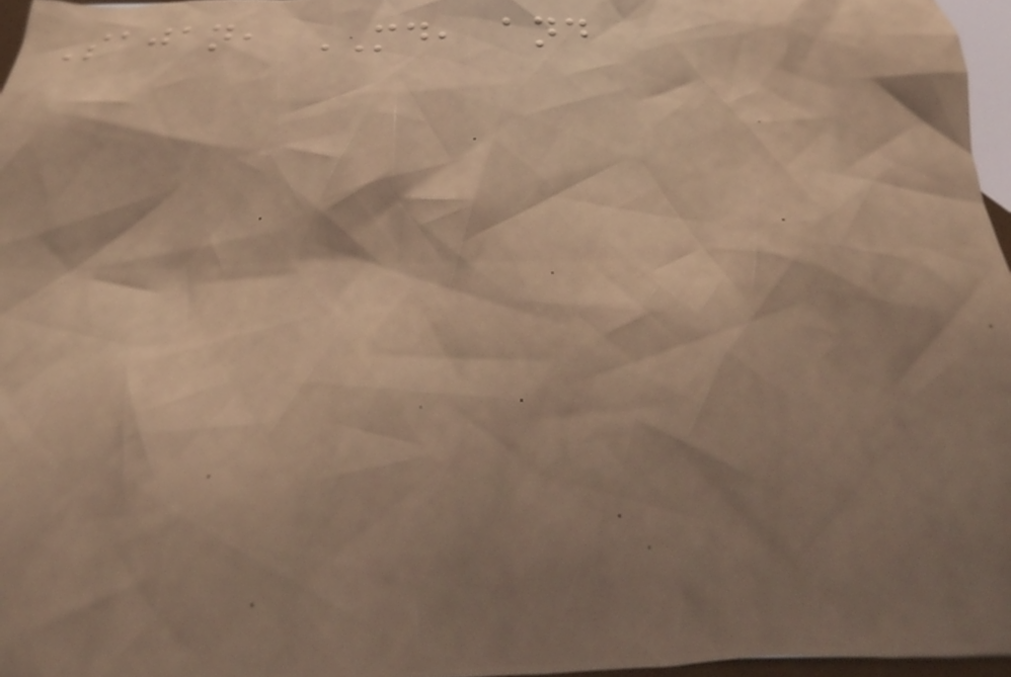Sajan, MD, and
